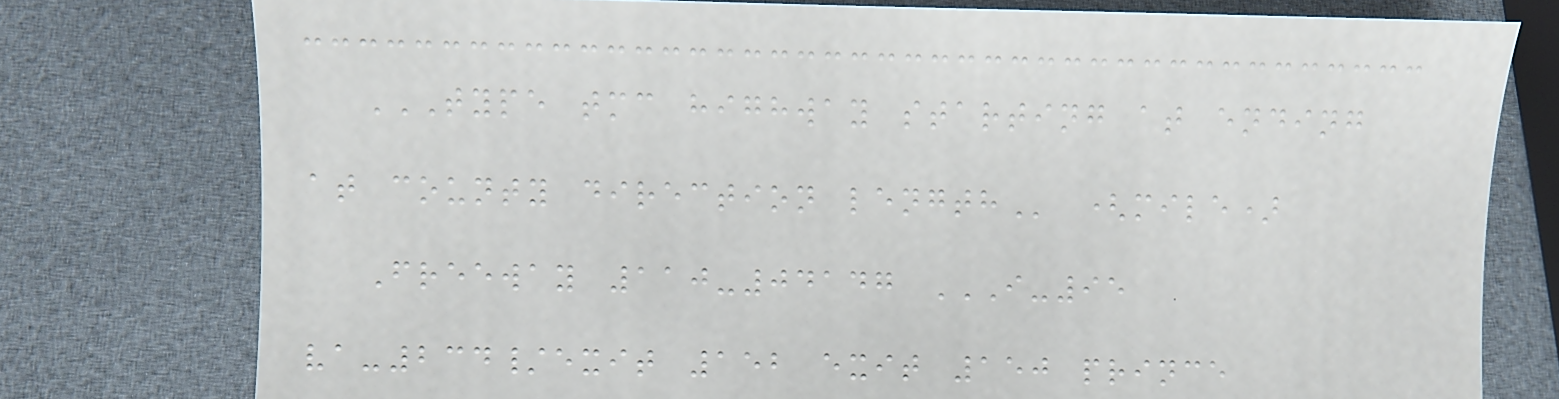TYPE TMC HIGHWAY STARTING AT ENDING
AT COUNTY DIRECTION LENGTH (mile)
Freeway 110-04147 I-95
VA-234/EXIT 152 EXIT 150 PRINCE
